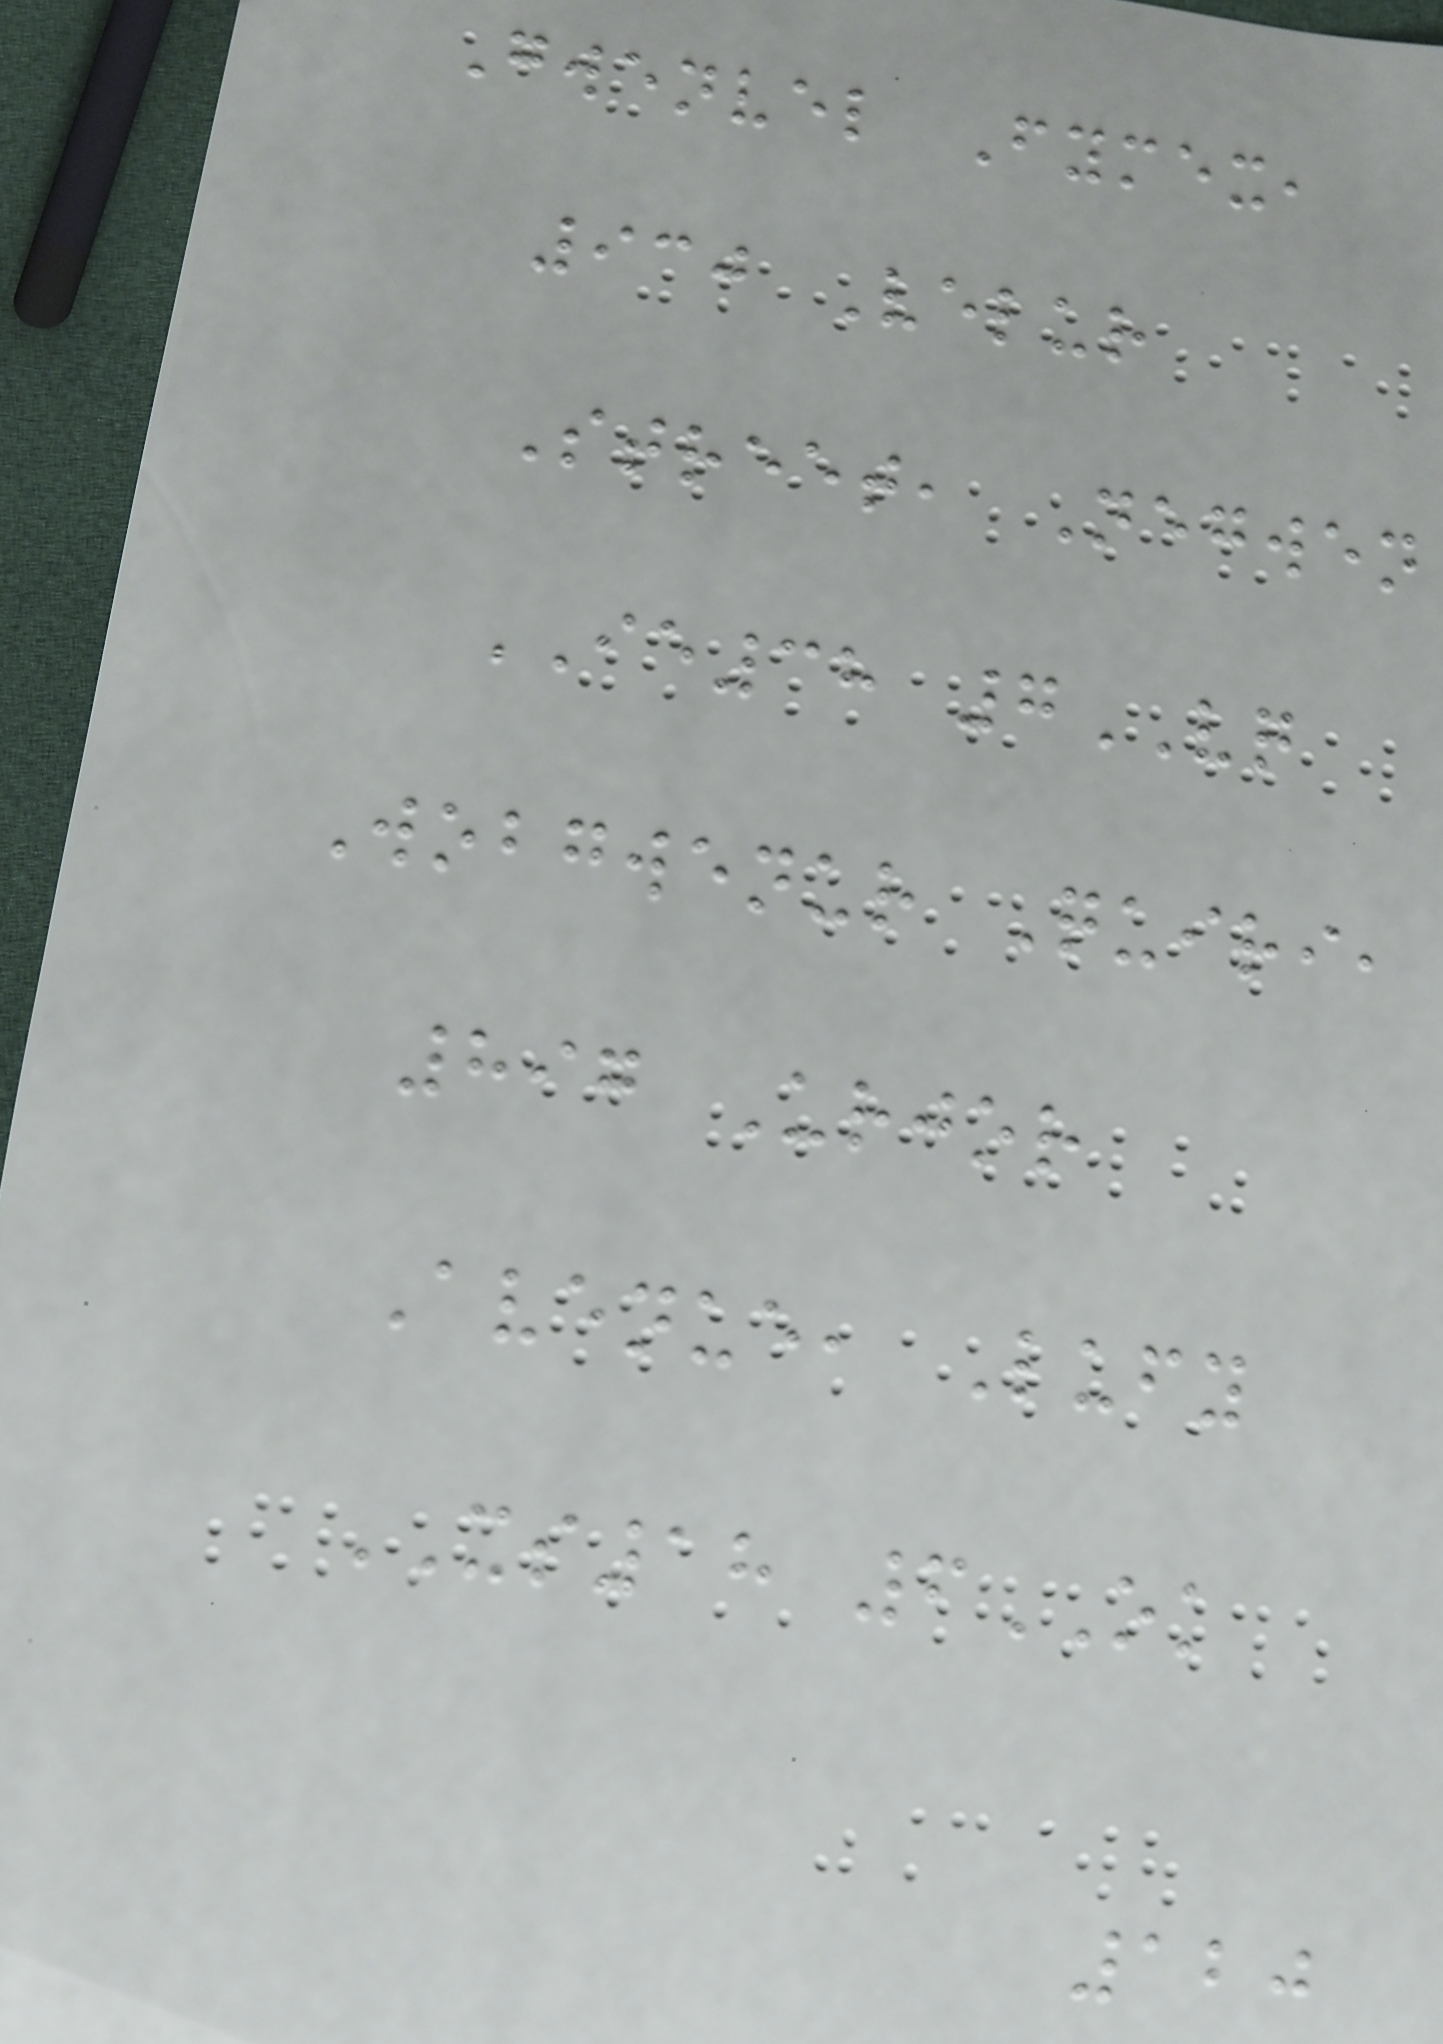Gwenvel Fymex,
930 Velur
Street, Negwen
IE38 7VQ
Wobgwenur Quiri,
897 Urjor
Avenue, Lufy
XS18 6OK
120
